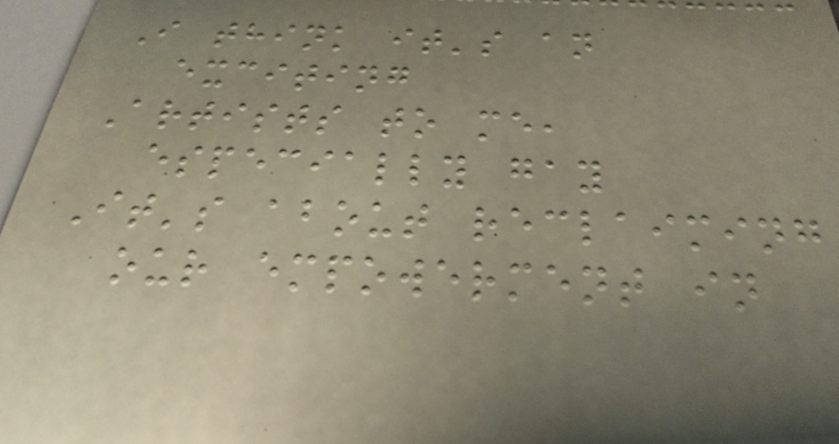I think it's an
exciting
Artists to me,
especially gay
It's about reclaiming
our empowerment in
